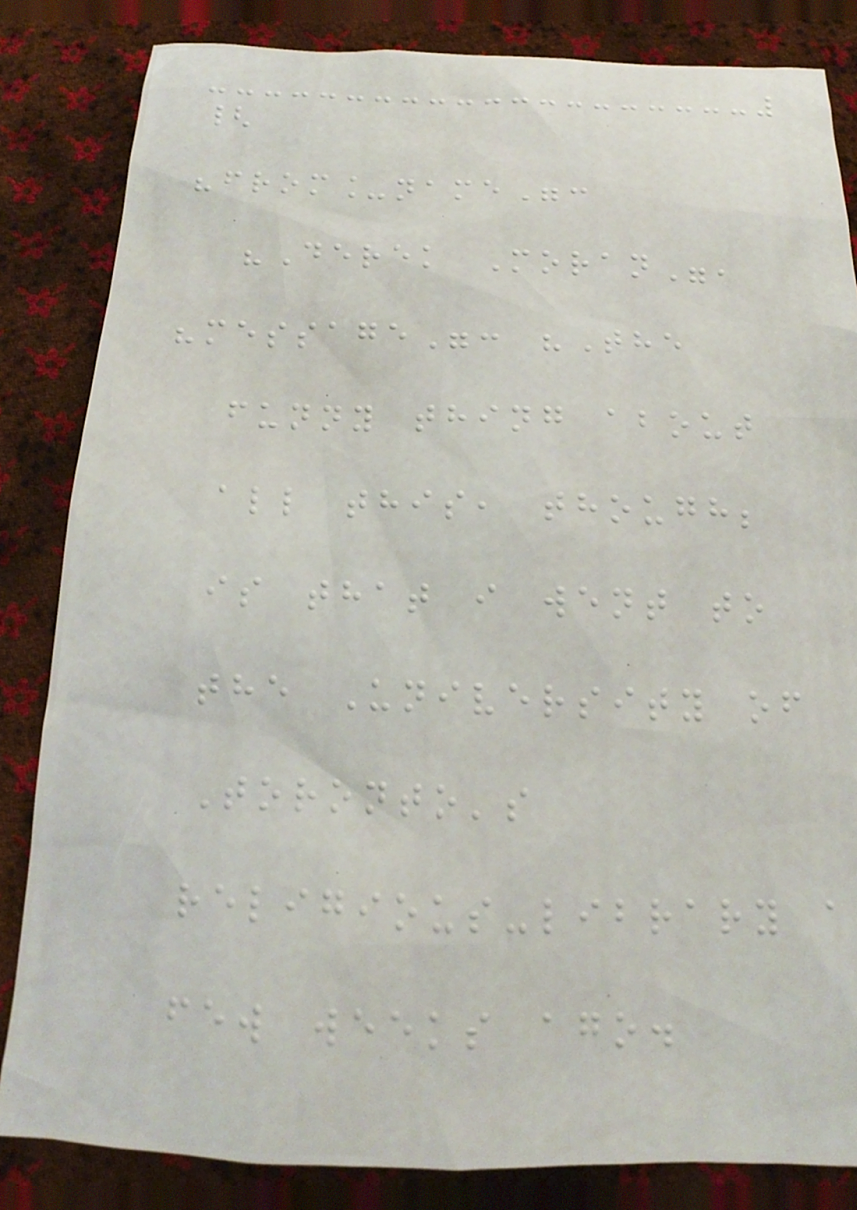{
"from_name":
"Derek Moran",
"message": "The
funny thing about
all this, though;
is that i went to
the University of
Toronto's
religious-library a
few weeks ago.
